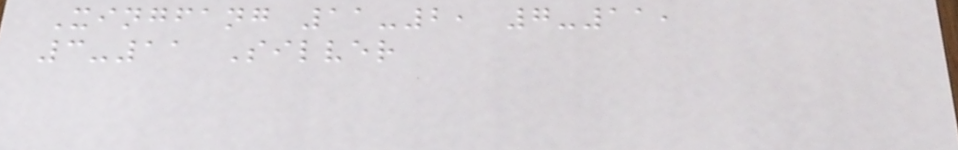Xingfang 11-2, 7-11,
3-11 Silver
